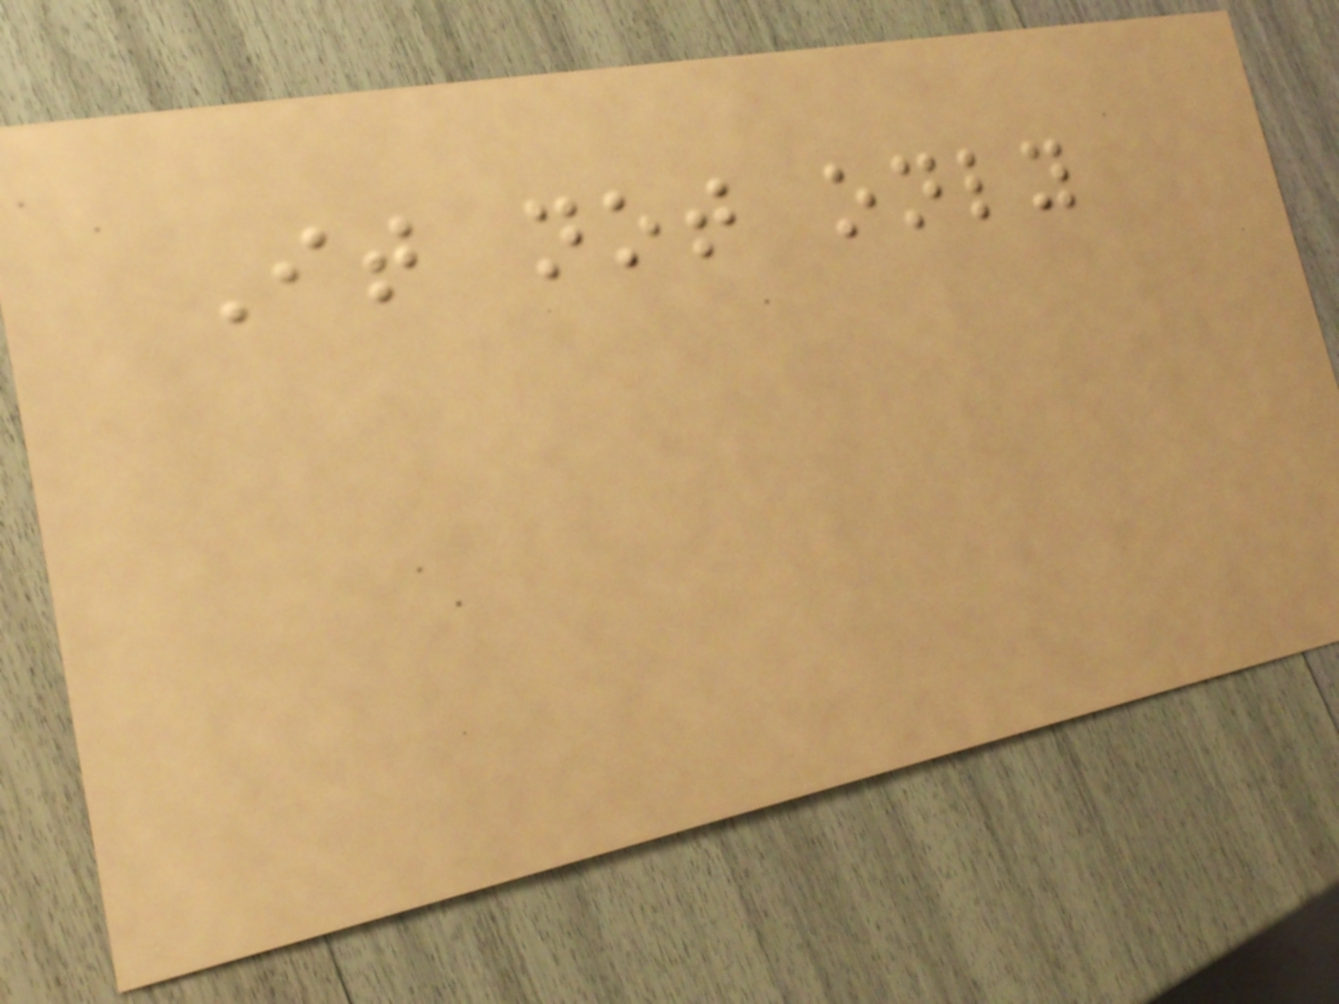It not only
